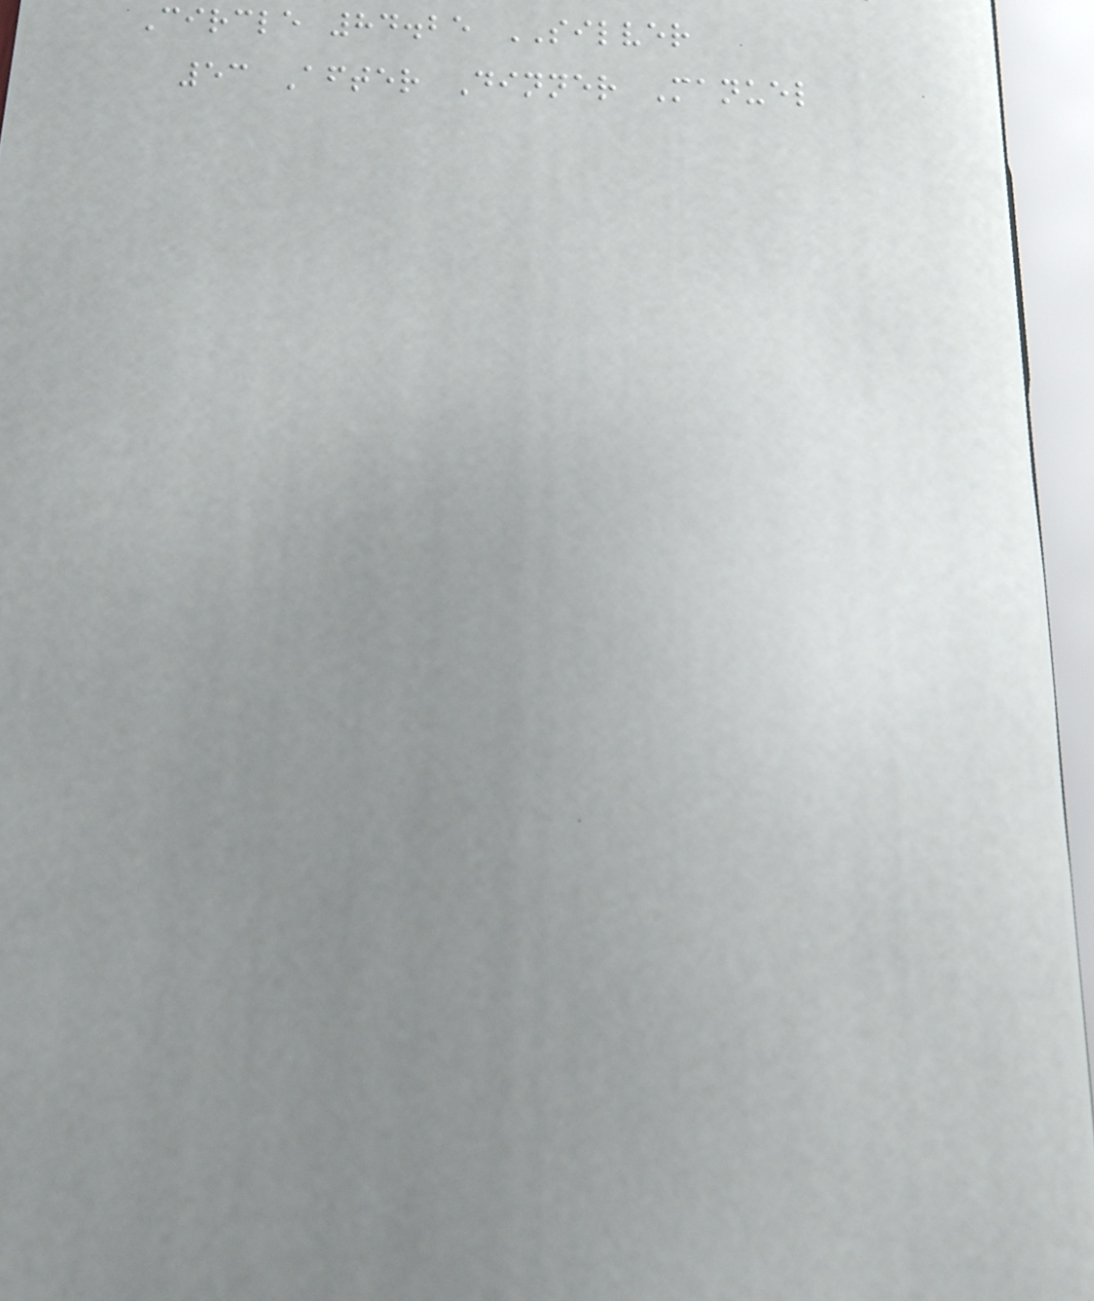Circle 84.25 SILVER
53 After Dinner Manuel
